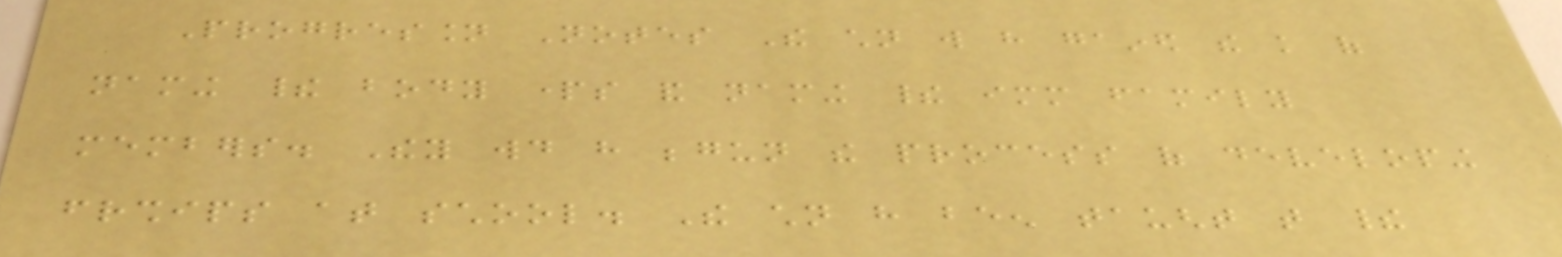Progression Notes The children will have gained the knowledge of
naming their body parts and naming their immediate family
members. They would have begun the process of developing
friendships at school. The children have been taught that their
